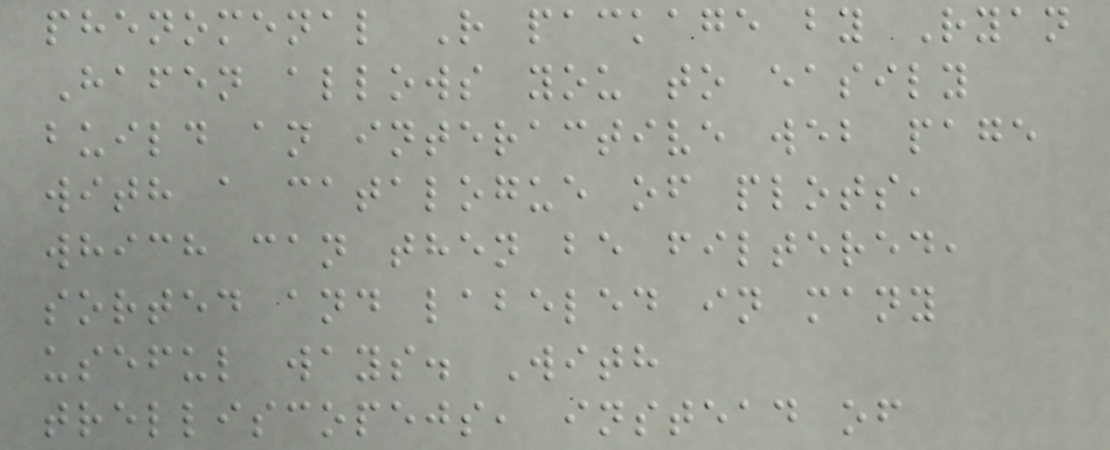phenomenal R package by Ryan
Hafen allows you to easily
build an interactive web page
with a catalogue of plots,
which can then be filtered,
sorted and labeled in many
useful ways. With
trelliscopejs, instead of
